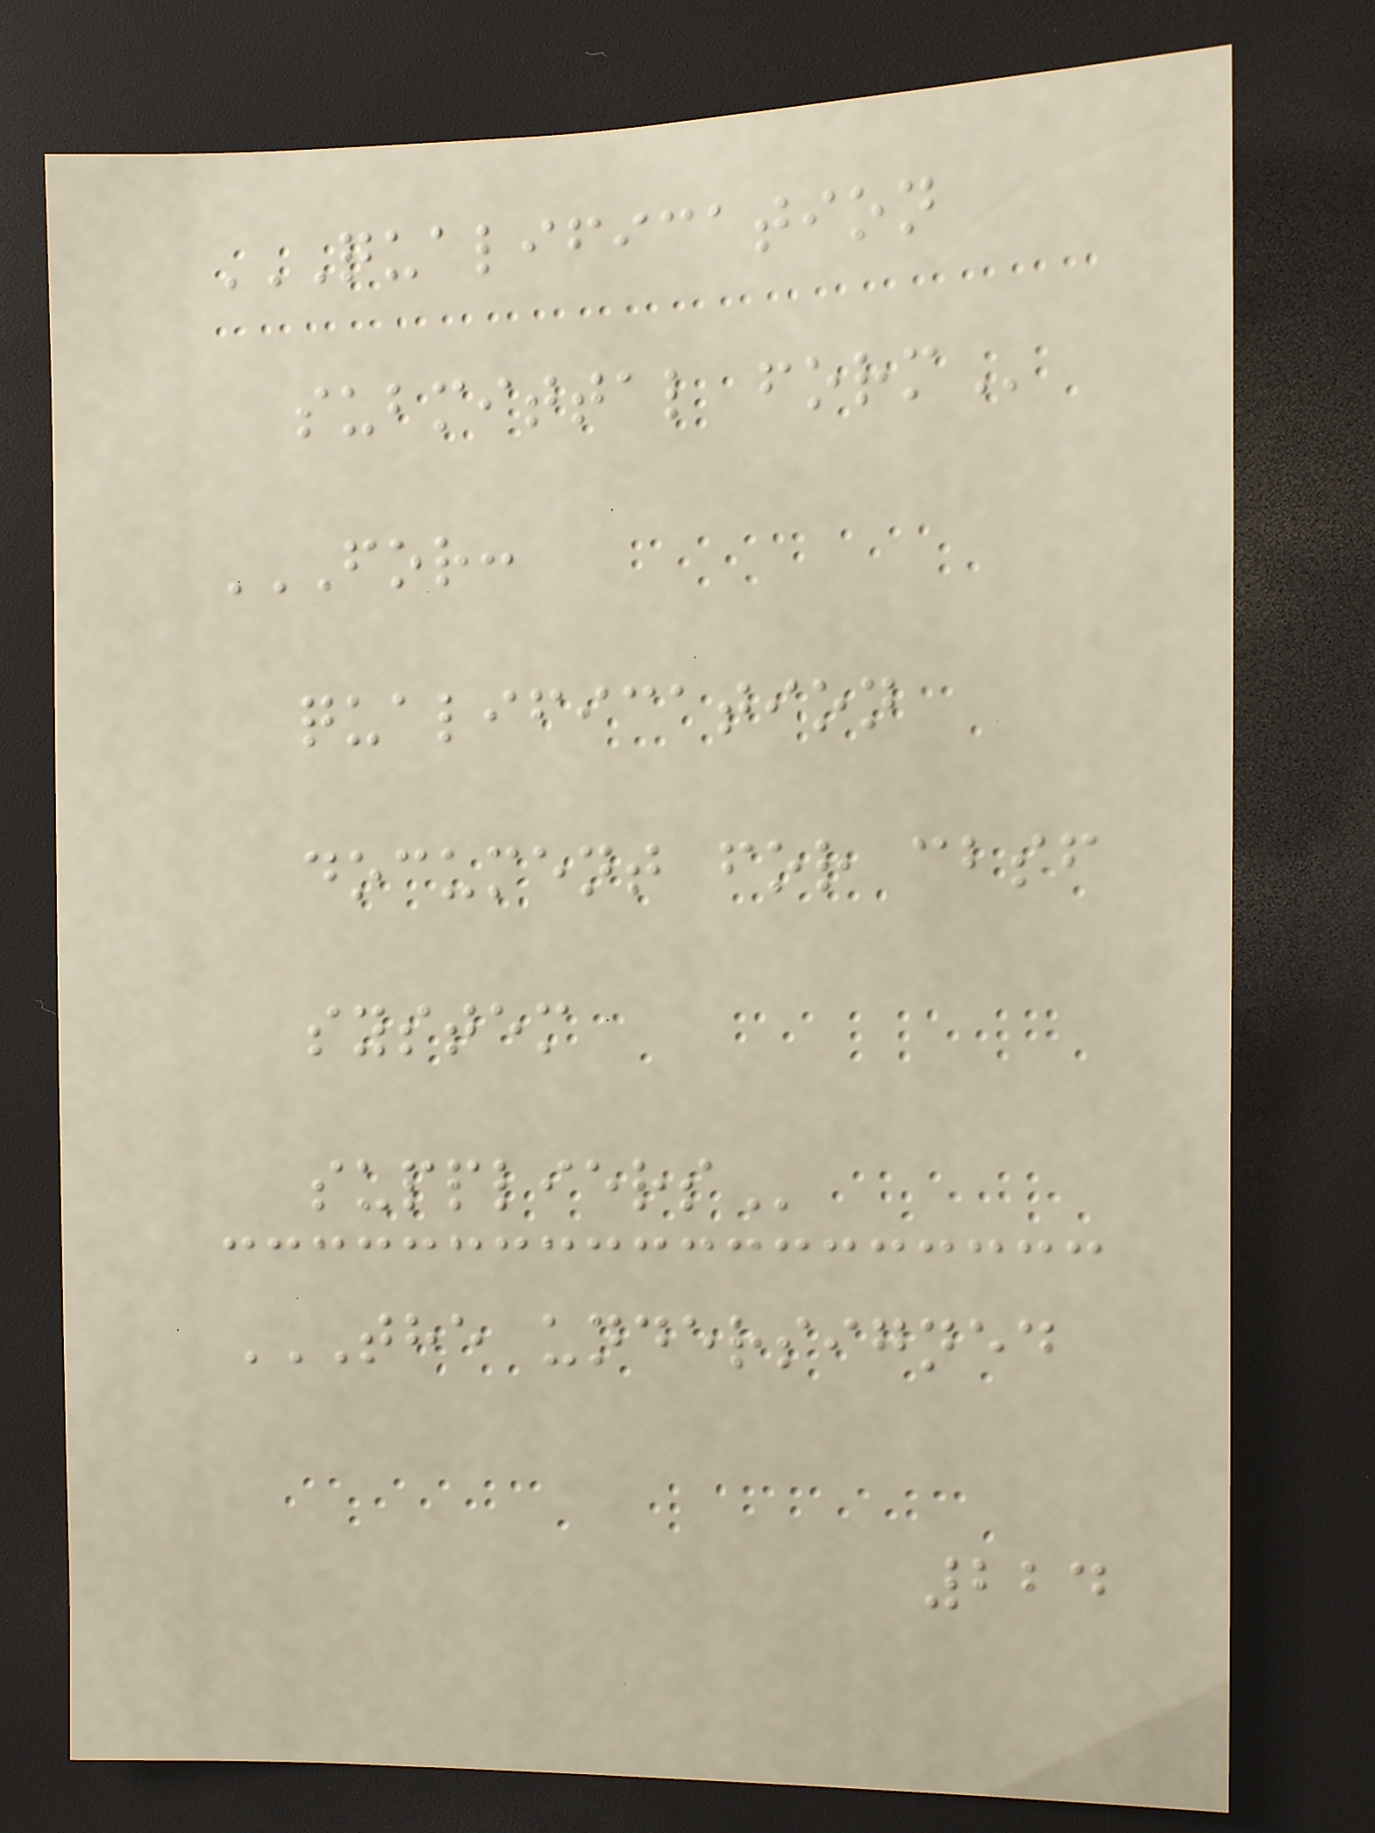QUALIFICATION
SUBMITTAL FORM
FOR:
QUALIFICATION
DOCUMENT FOR CBSF
SYSTEM
SUPPLIERS
THE UNDERSIGNED
224
